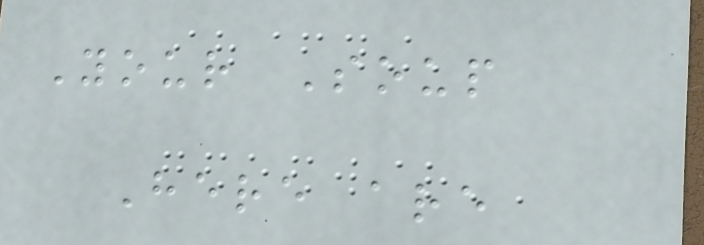Your Soup
Here are
